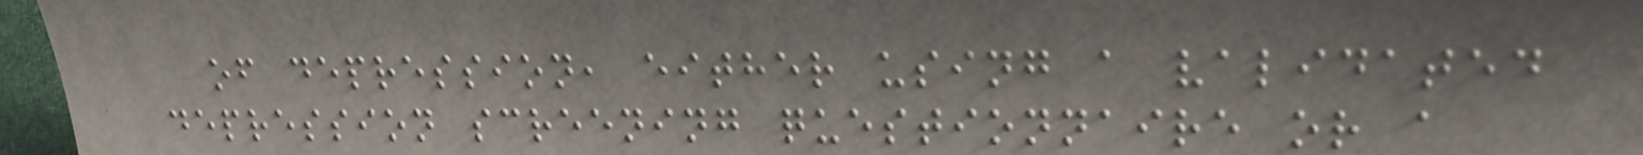of depression, either using a validated
depression screening questionnaire or a
